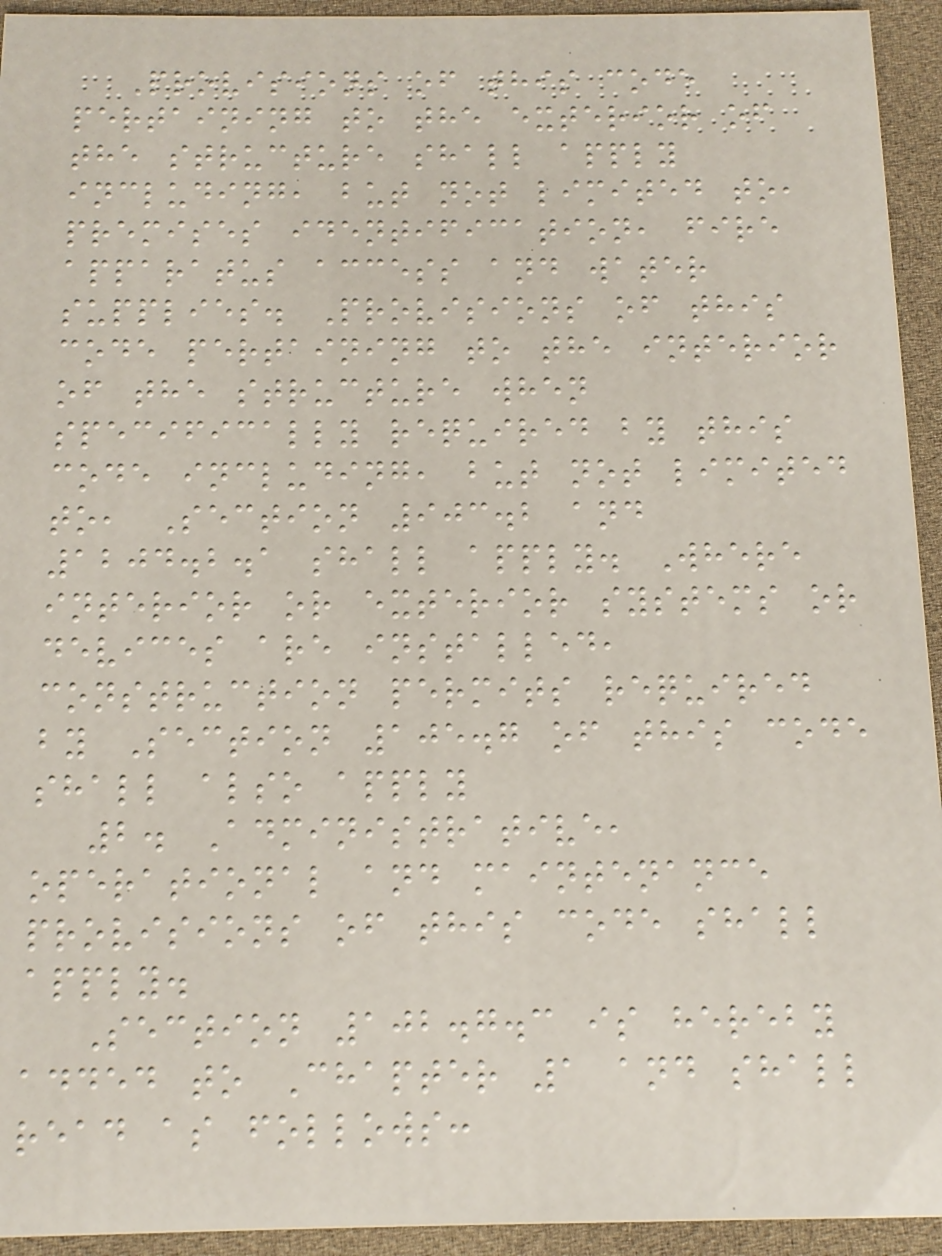Provisions of this code
pertaining to the exterior of
the structure shall apply
including, but not limited to,
premises identification, fire
apparatus access and water
supplies. Provisions of this
code pertaining to the interior
of the structure when
specifically required by this
code including, but not limited
to, Section 903.2 and
1204.2.1 shall apply. Where
interior or exterior systems or
devices are installed,
construction permits required
by Section 105.7 of this code
shall also apply
2. Administrative,
operational and maintenance
provisions of this code shall
apply.
Section 102.7.3 is hereby
added to Chapter 1 and shall
read as follows:
